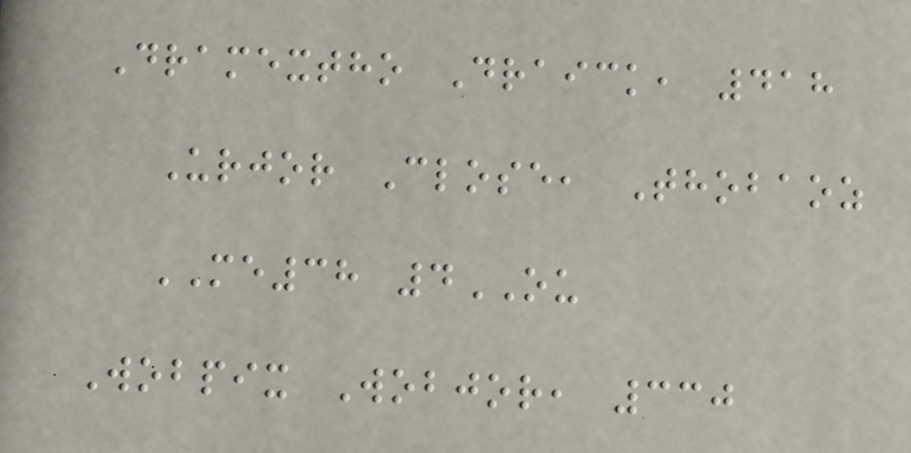Dramextho Draick, 418
Urjor Close, Thobaoz
ME38 4OU
Wobpix Wobjor, 330
